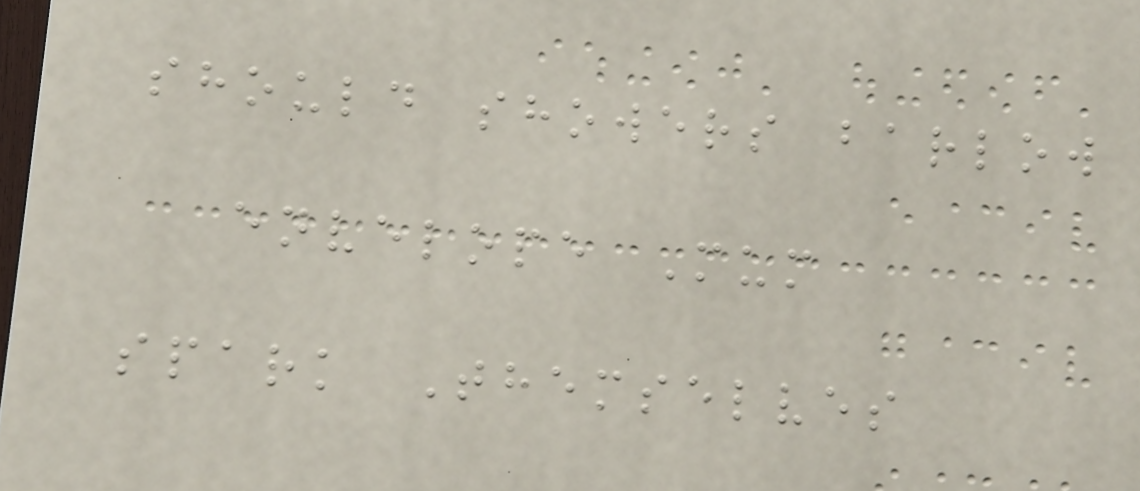should showers barlow
envelope Mum
spark Themselves
